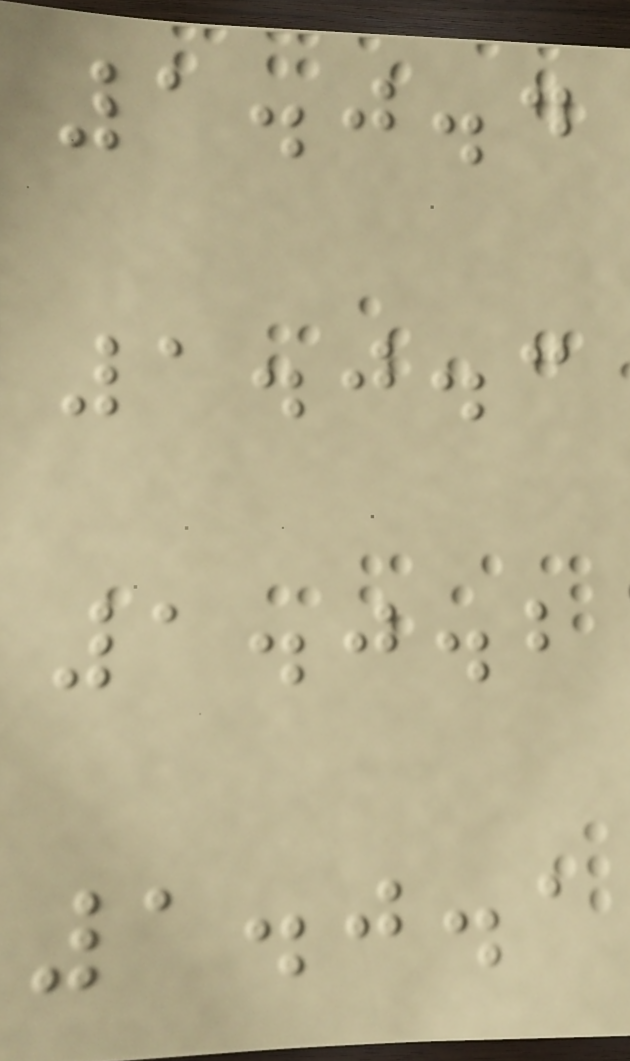1.0.4
1.0.3
1.0.2
1.0.1
